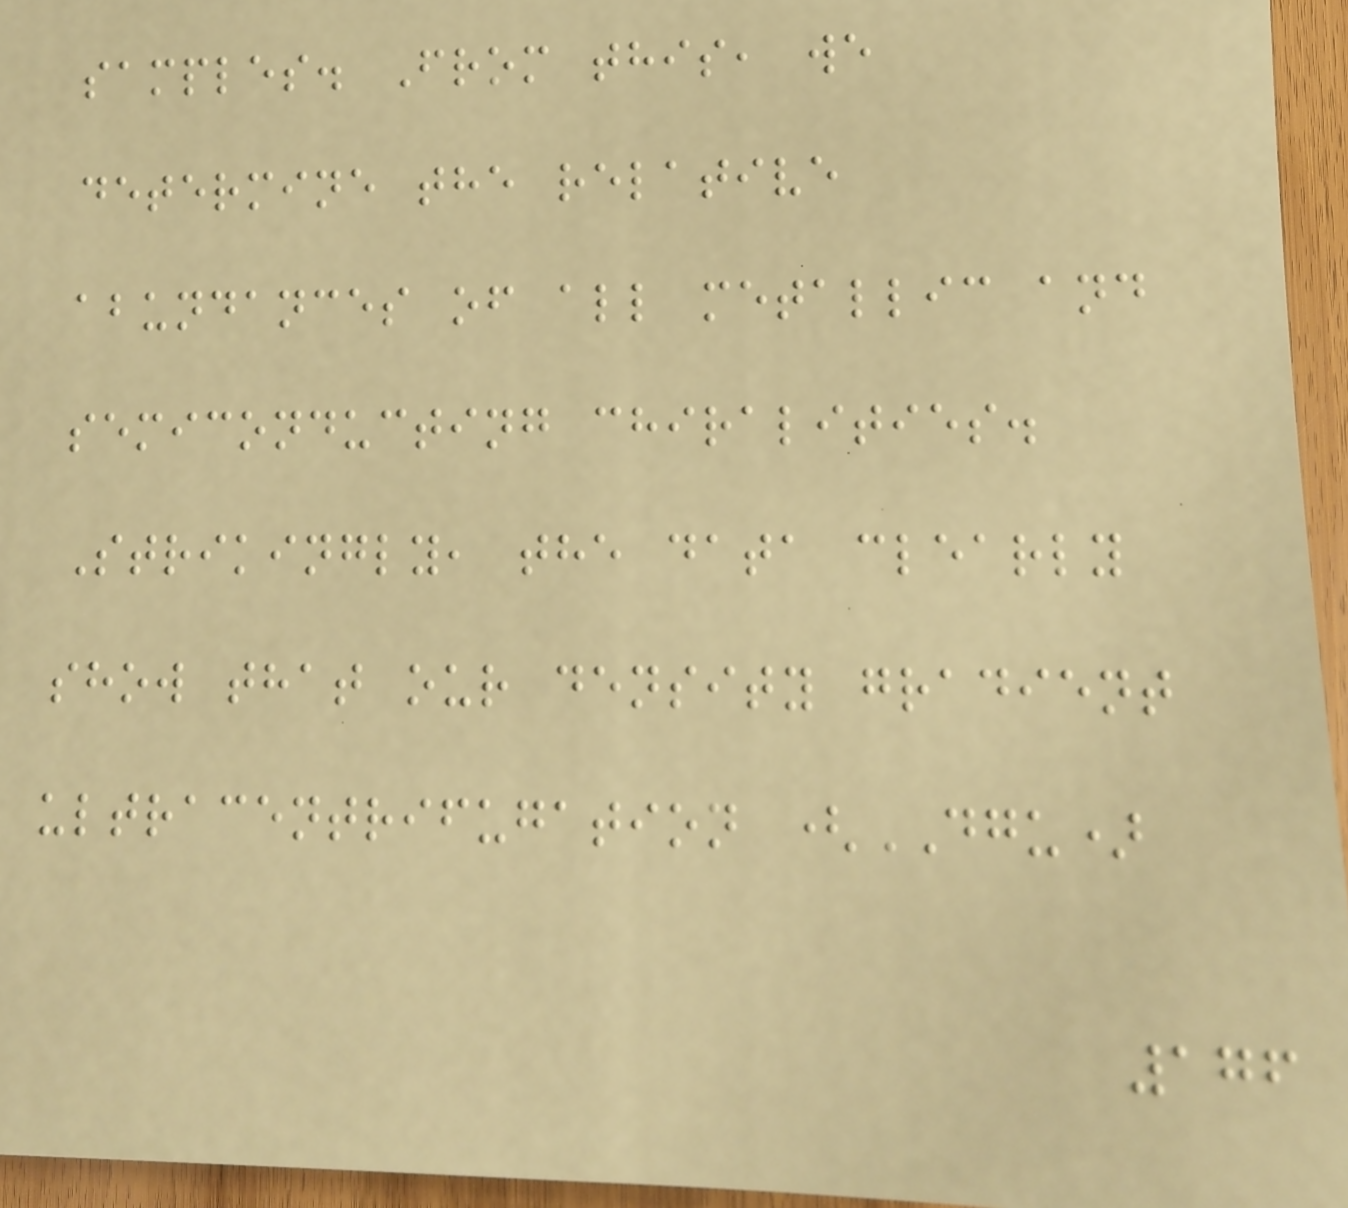samples. From this, we
determine the relative
abundances of all metallic and
semiconducting chiralities.
Strikingly, the data clearly
show that our density gradient
ultracentrifugation (DGU)
176
